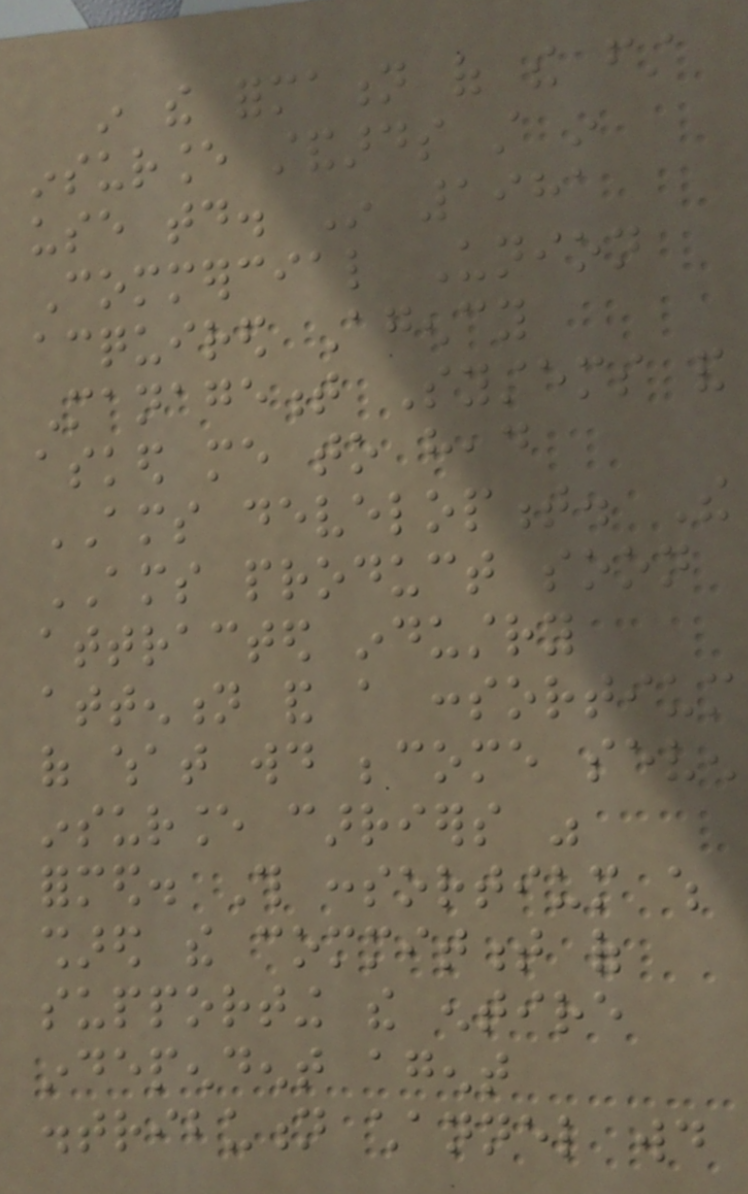in the formation of the first
insurance standards still in
use today. In 1981
Commercial Union
acquired Agency
Management Systems and
asked me to head
AMS development. The
AMS product soon
attracted industry
attention and a consortium
of what would become seven
insurance carriers was
formed. This consortium which
shared the commitment of
supporting the entire
independent agent
distribution channel would
